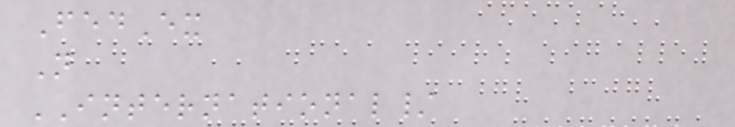FedEx
N
INTERNATIONAL/
